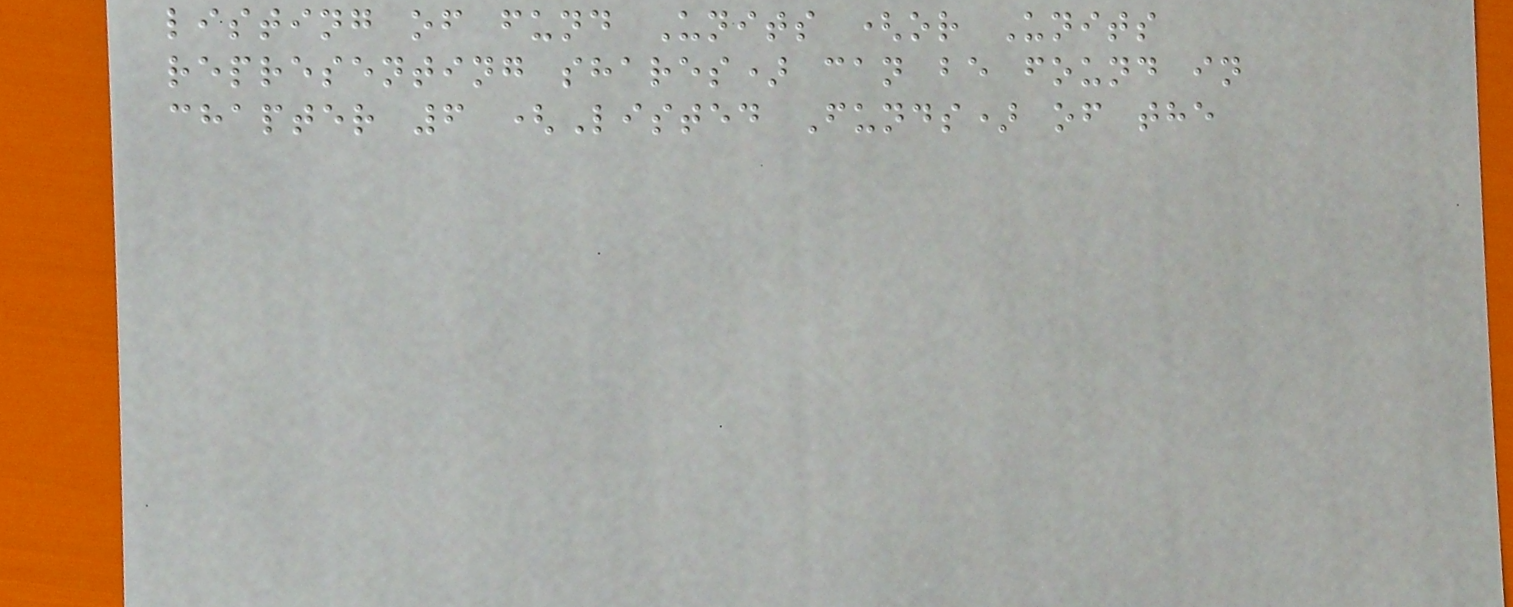listing of fund Units (or Units
representing shares) can be found in
chapter 6 (Listed Funds) of the
